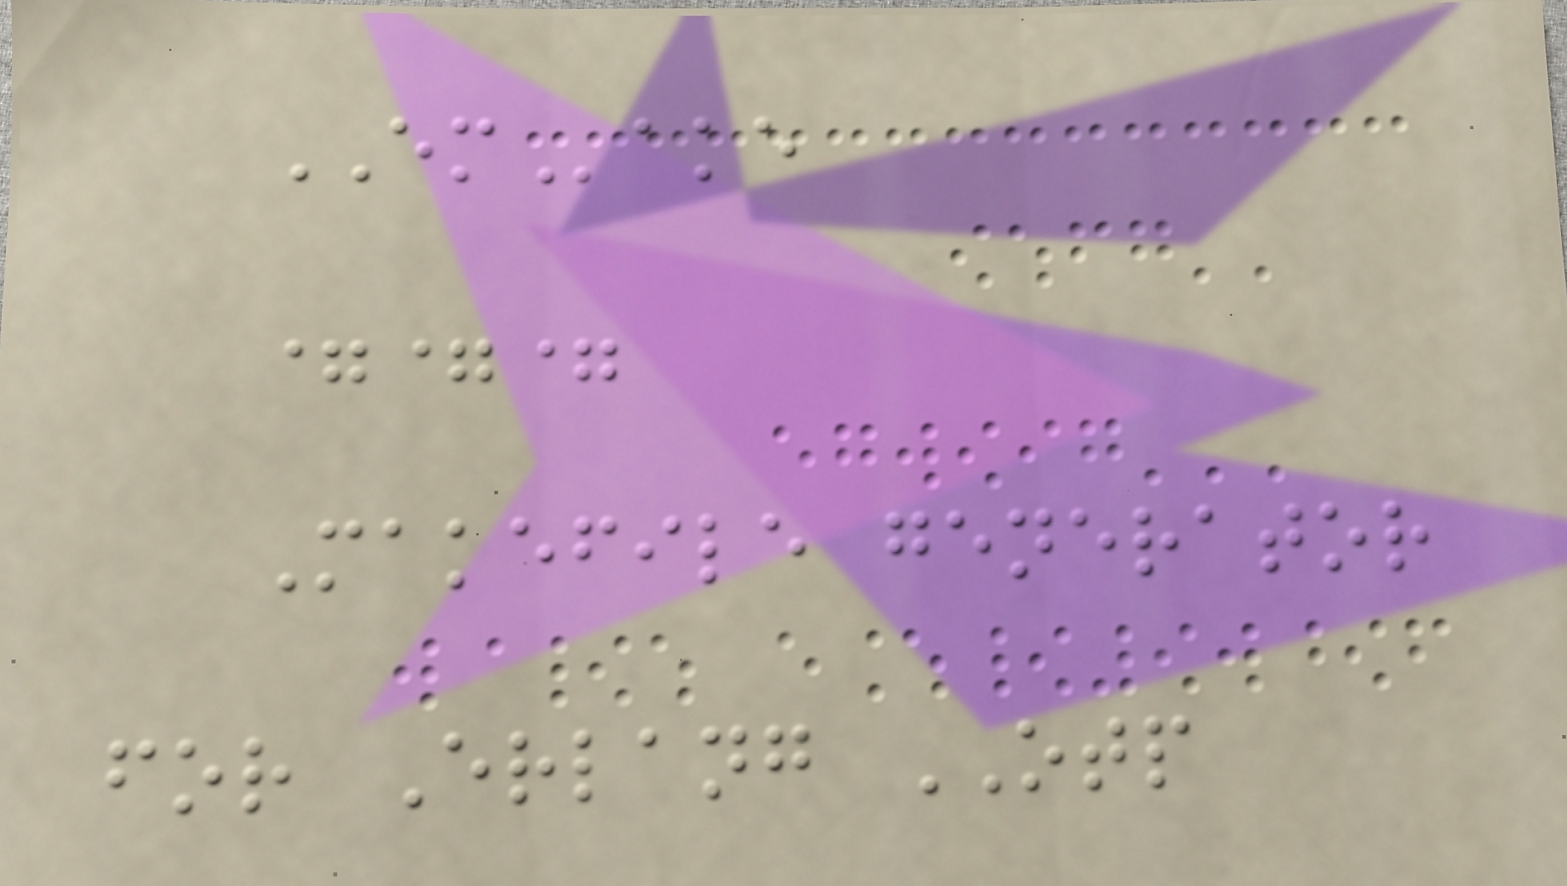EMake
===
Makefile generator
for Erlang OTP
